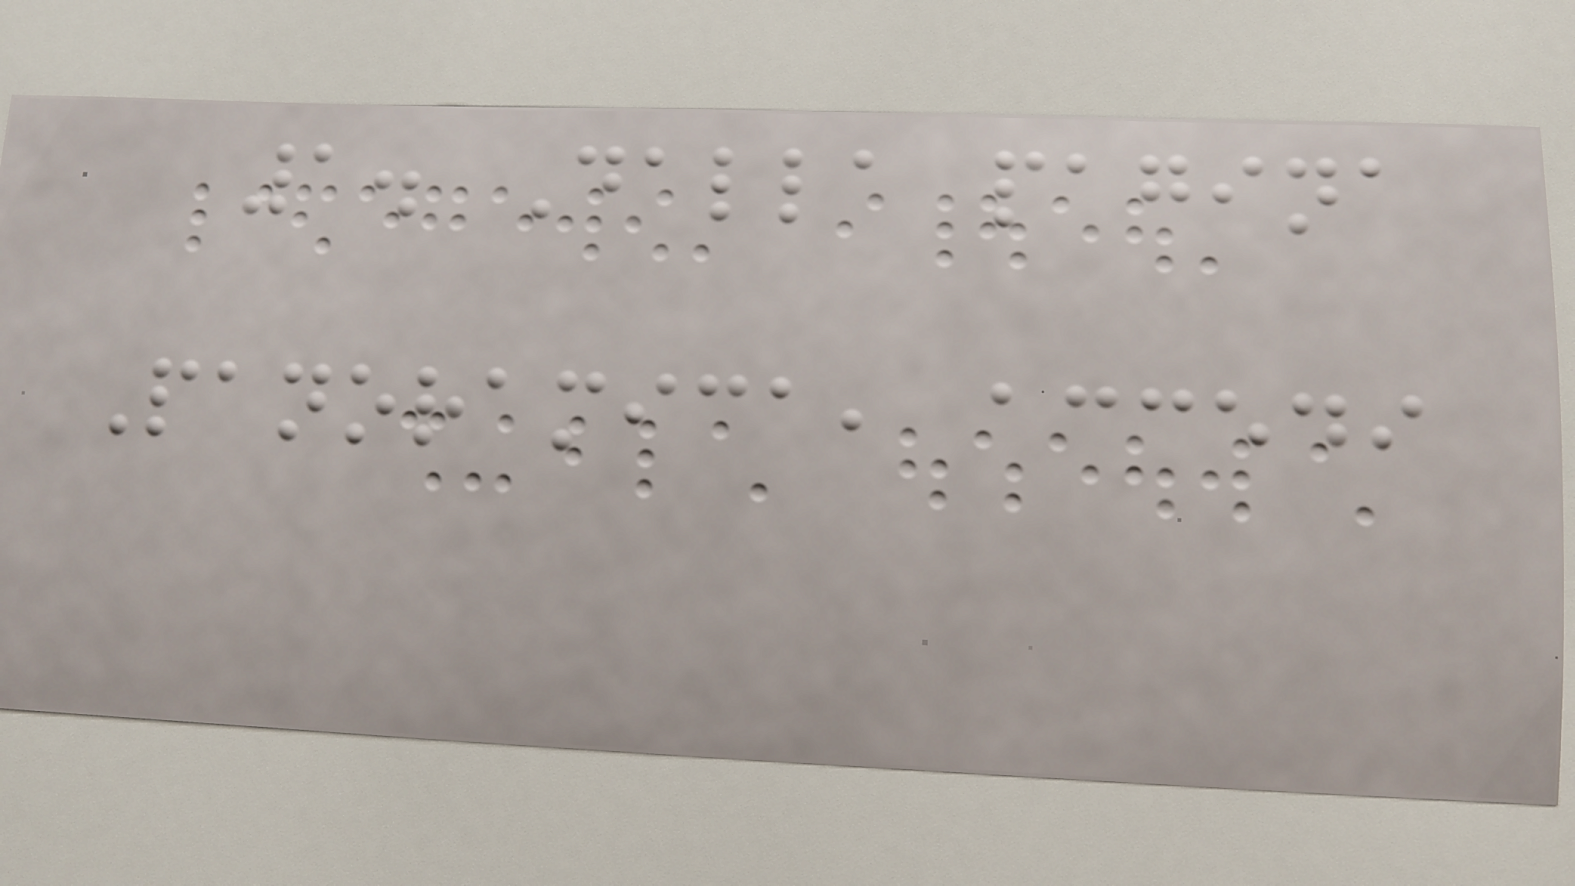1. Dalla pagina
Panoramica, accedi
